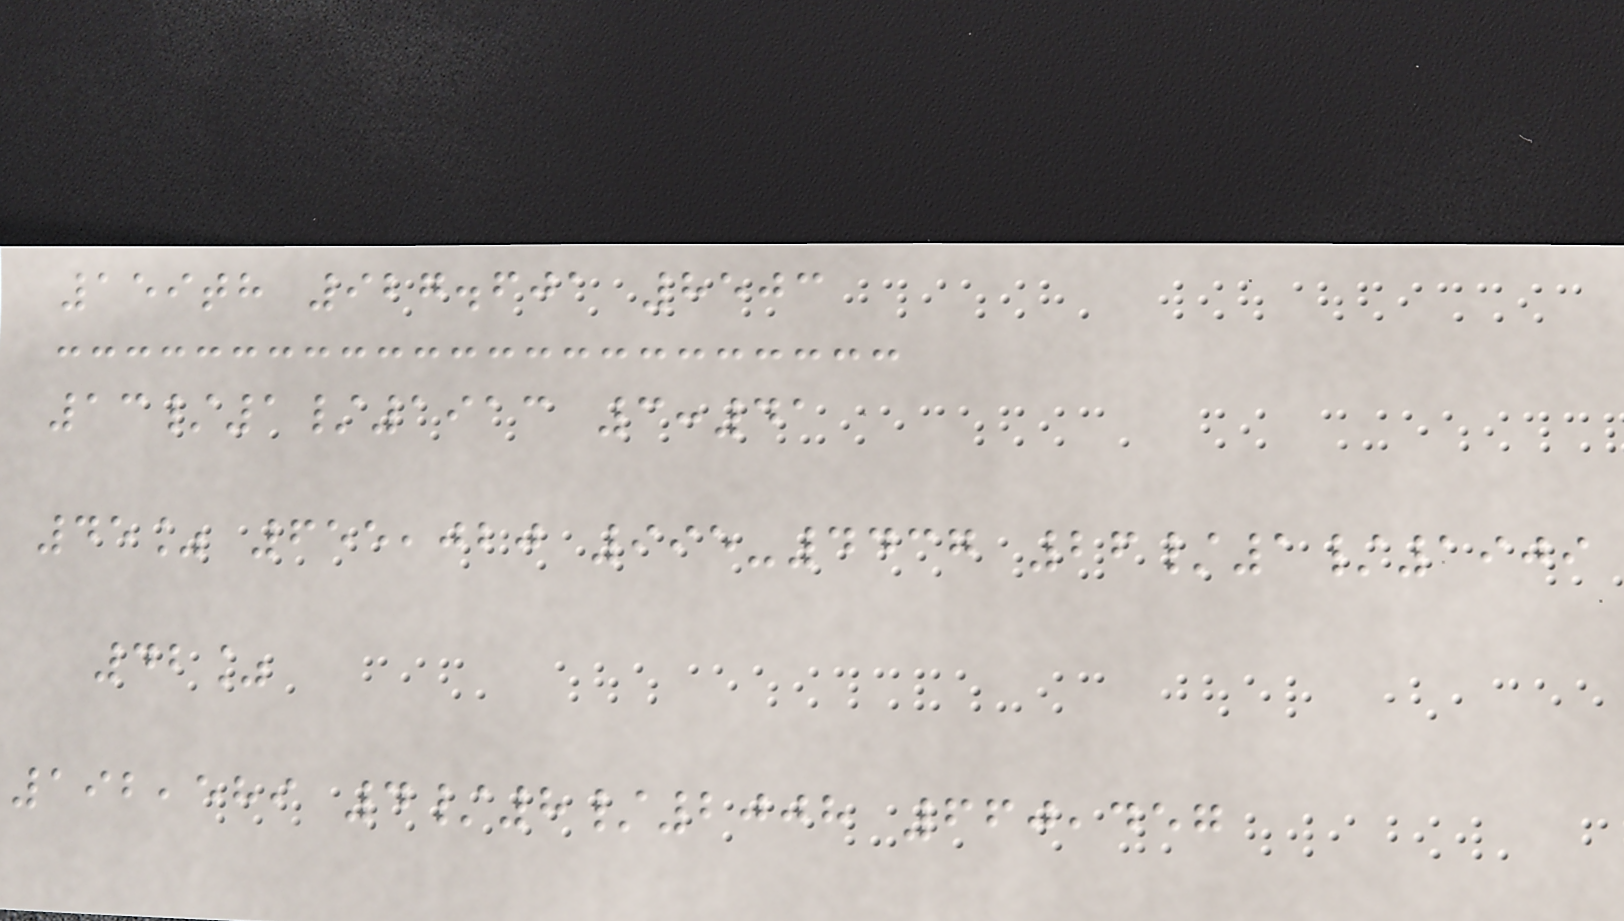159th 927.601 8503
13/1/1913 3:41
45% 655,020 995-4437 26/1/1909
42%
192,589 4/8/2008 660,457
